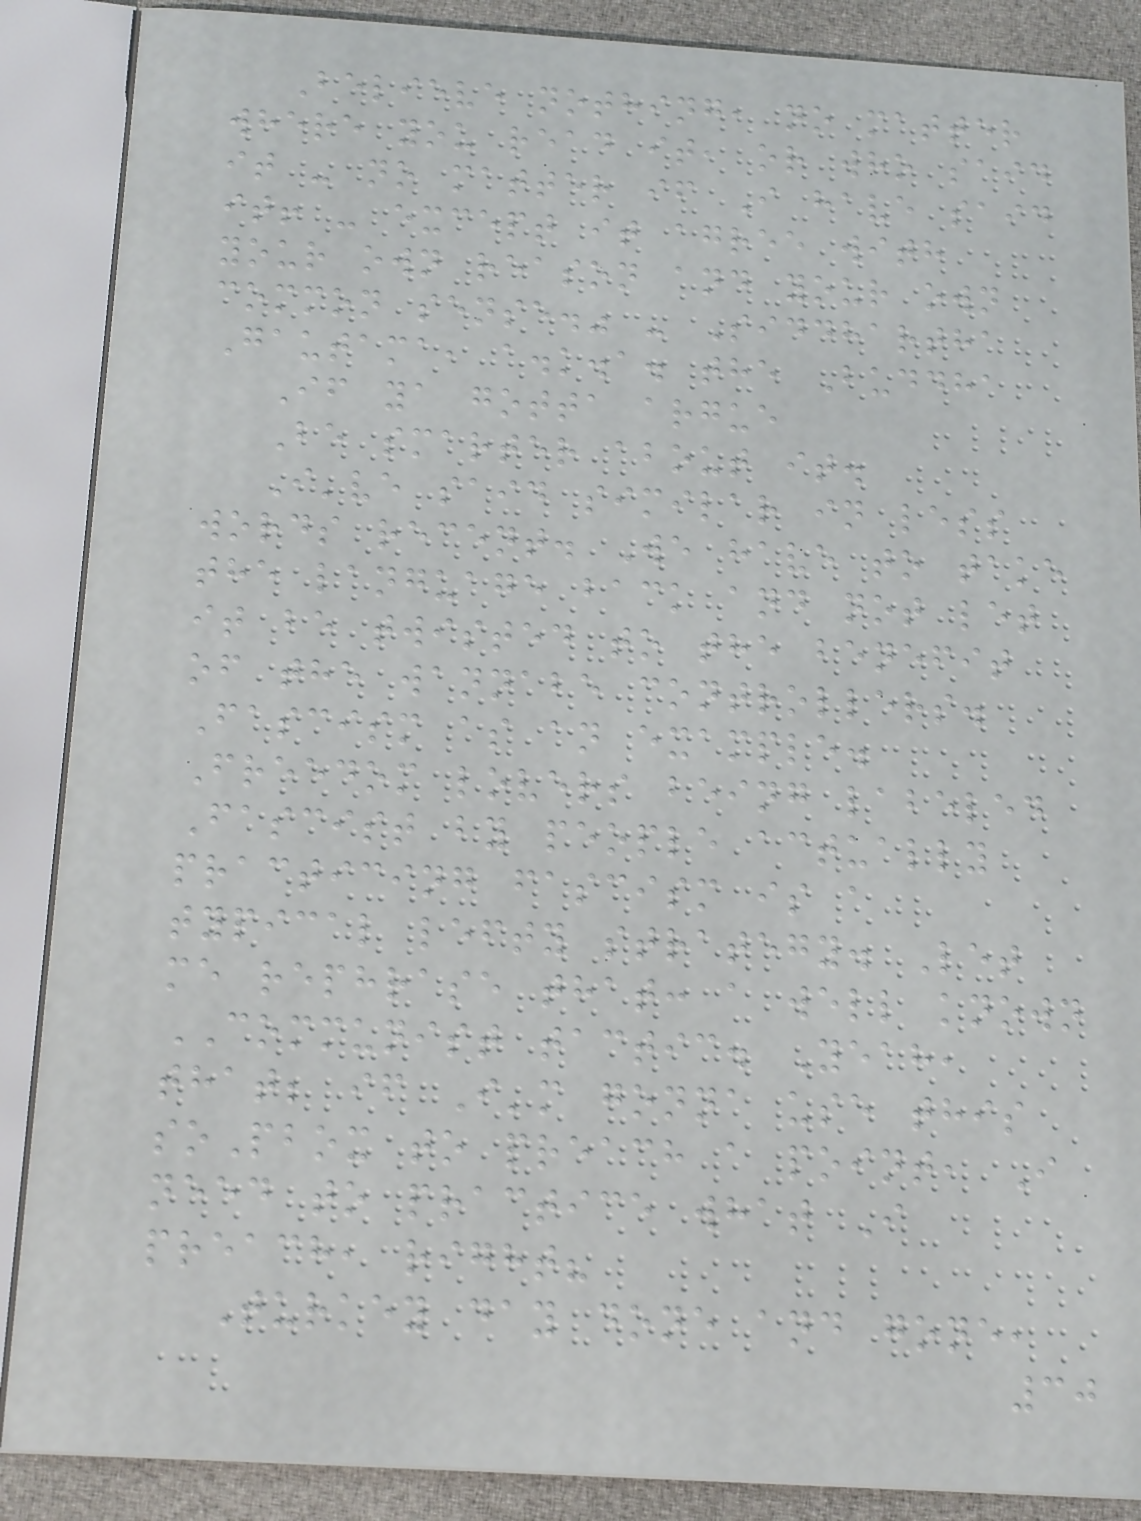Believe nothing, no matter
where you read it, or who said
it - no matter if I have said
it! - except it agree with
your own reason and your own
common sense." - Siddhartha
Gautama, a.k.a. the Buddha
If ya gotta argue
Be smarter about it.
I've said similar in less
words recent. We have to take
the language back and not let
it be twisted to the benefit
of the wannabe controllers.
Fascism as an example.
Freedom lovers being labeled
Fascist by people actually
practicing fascism is a
typical lefty strategy. Let
me rephrase that: a well known
COMMUNIST tactic. Yeah,
that; if I'm gonna use this
soPbox to preach a point, I
need to practice what I
preach, right?
Turkey day done and gone,
30
